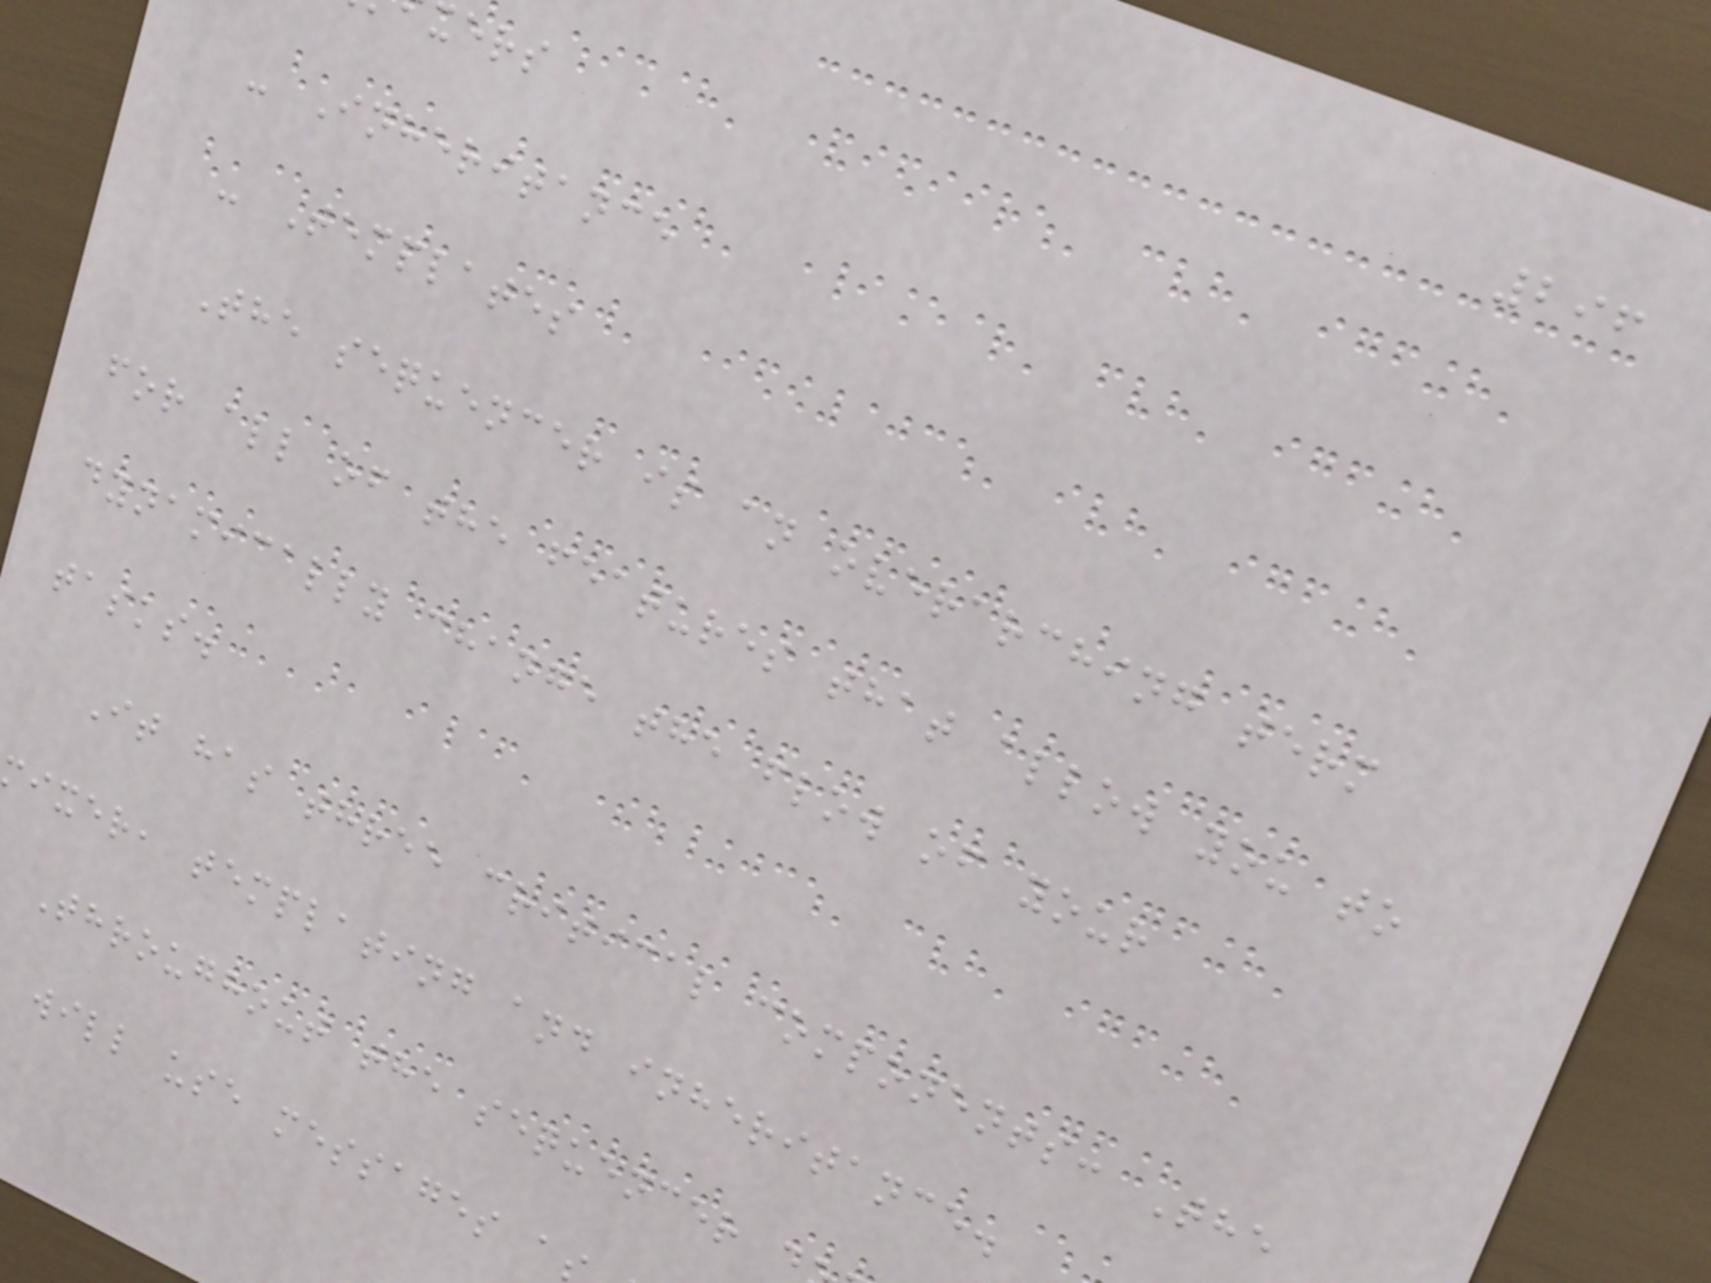296
xers
- Inheritance
- Templates
The sequencer is an overarching term
for all of the features that allow you to
dynamically change the flow of your
tasks.
It has three critical components: The
ixer, templating and inheritance.
Throughout the sequencer d
will use messages a
